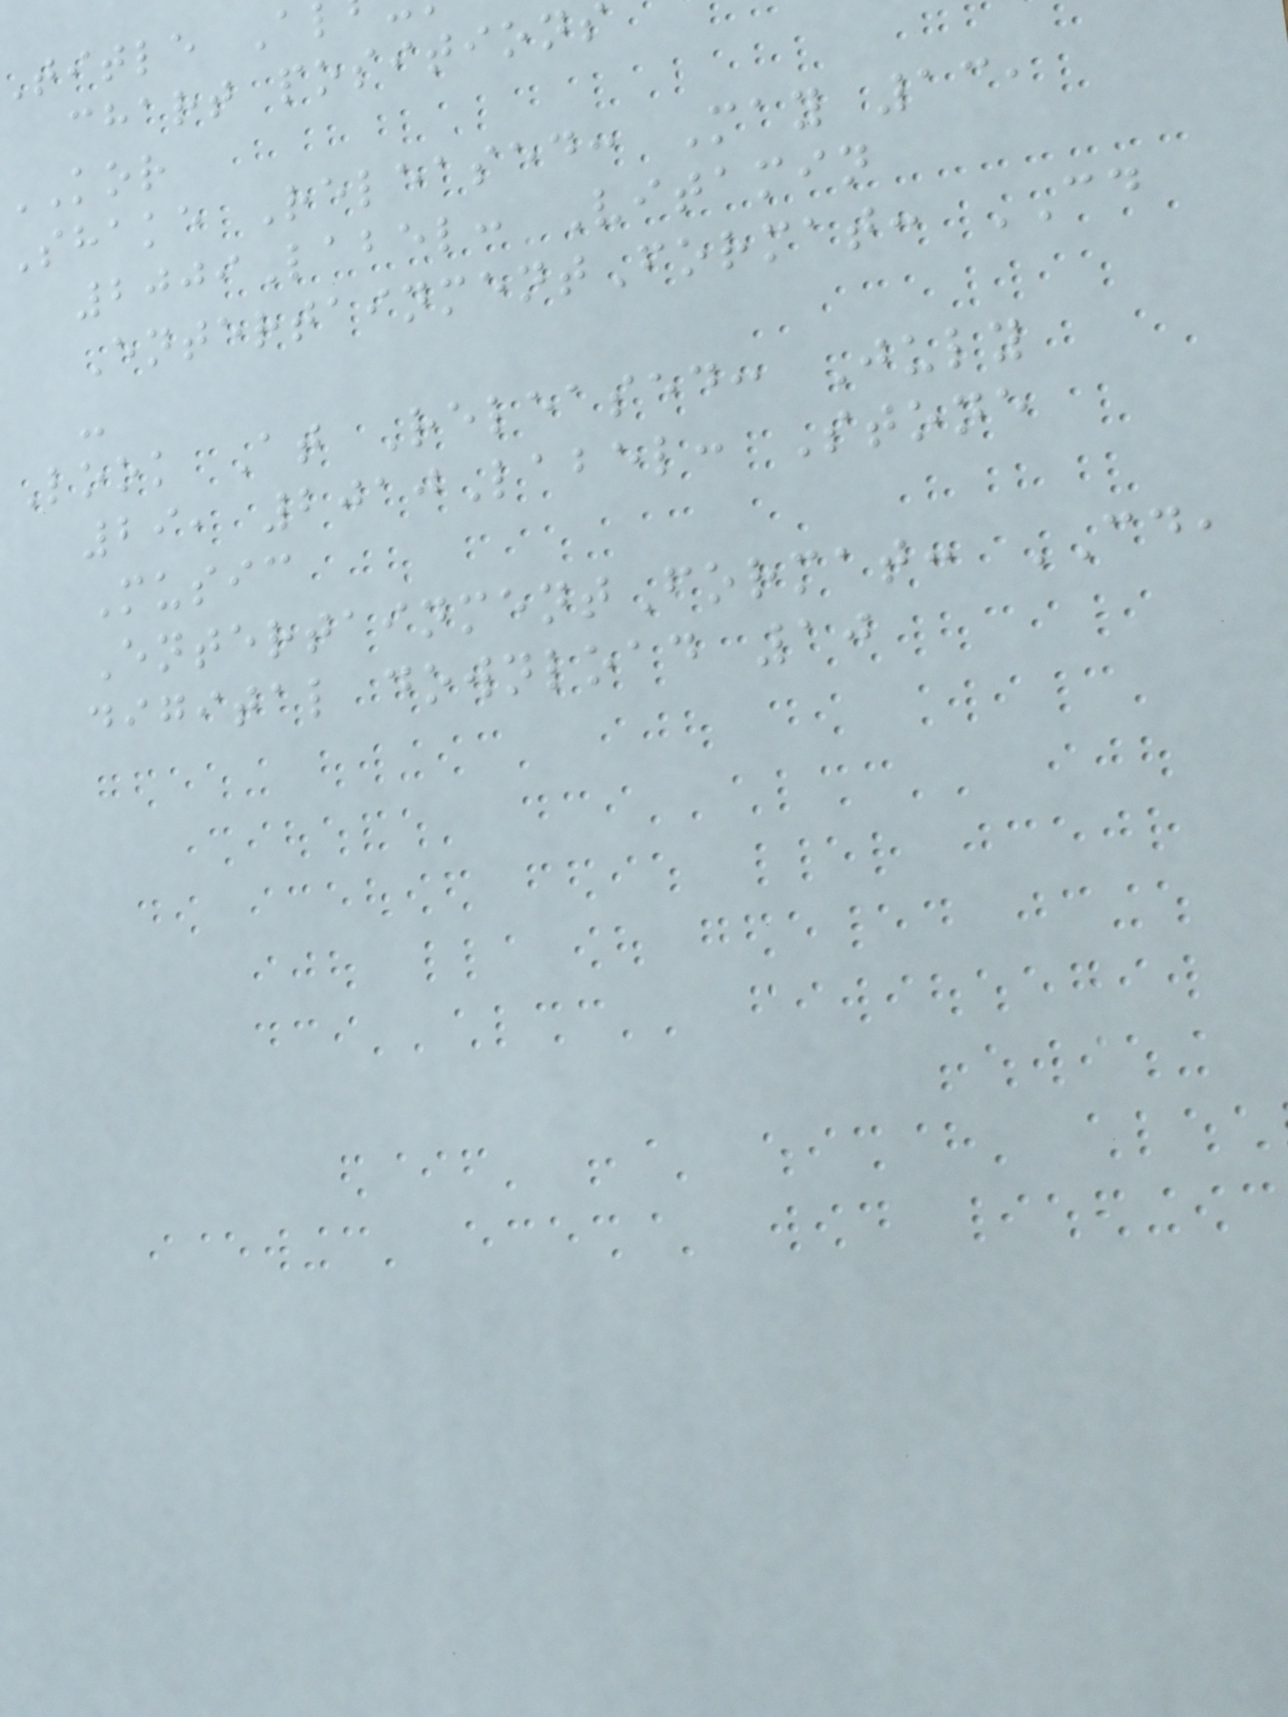title A
chart positions
KOR
Shake Released: May 13,
2009Label: Vitamin
EntertainmentFormat: CD
-
Look At Released: July
29, 2010Label: Stone
Music
EntertainmentFormat: CD,
digital download 10
